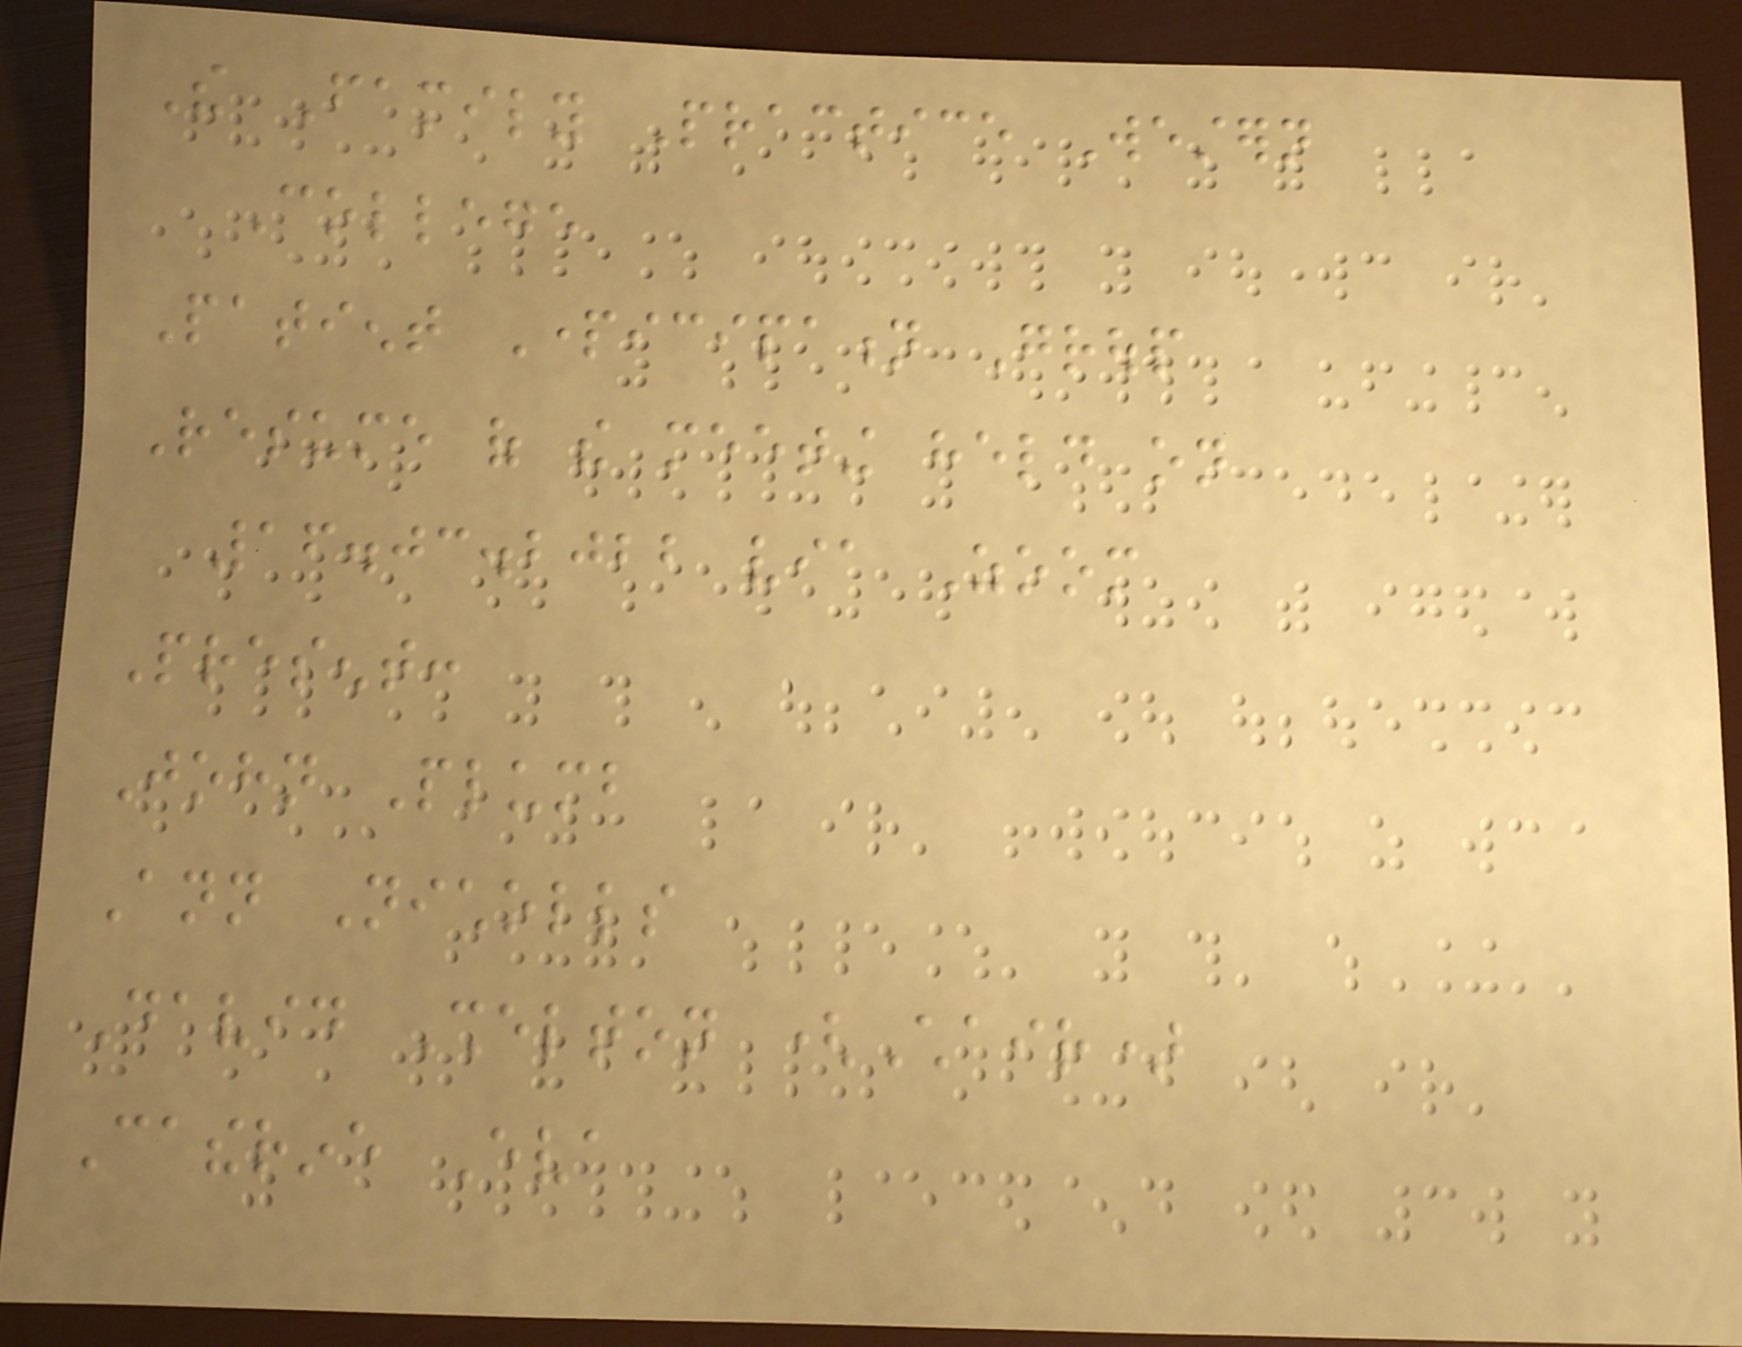The Family Practice Western
College
Patient Participation Group
Resume of the meeting held on
16.03.2022 via Zoom
Present:
John Plumb
Ann Nicholls
David Shelton (Chair)
Catherine Eva
